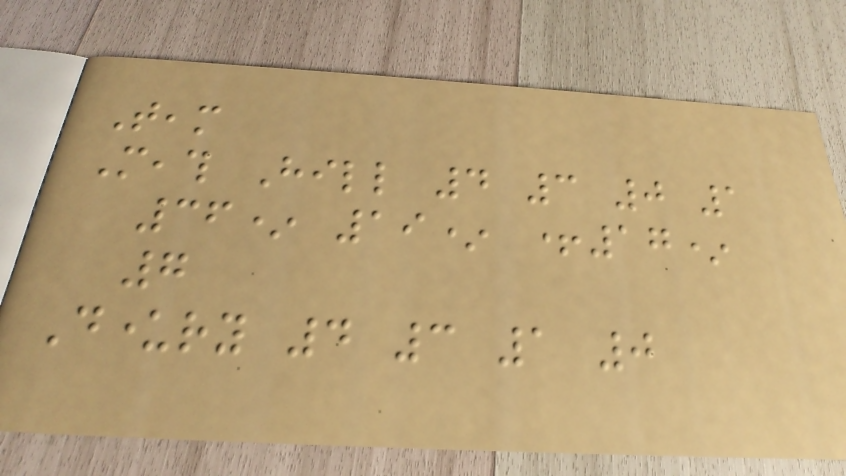Team
Meath Hill 4 3 0 1
36* 19* +17*
7
Dunderry 4 3 1 0
